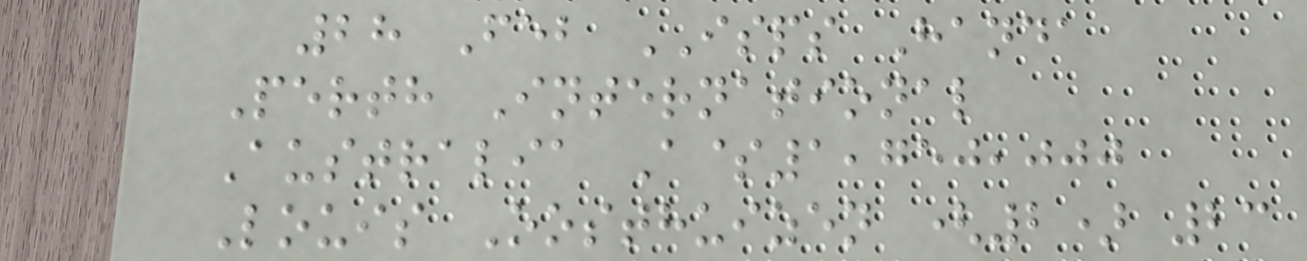28 Feb ISPS Handa
Perth International
Australia A$1,750,000
Louis Oosthuizen (2) 23
